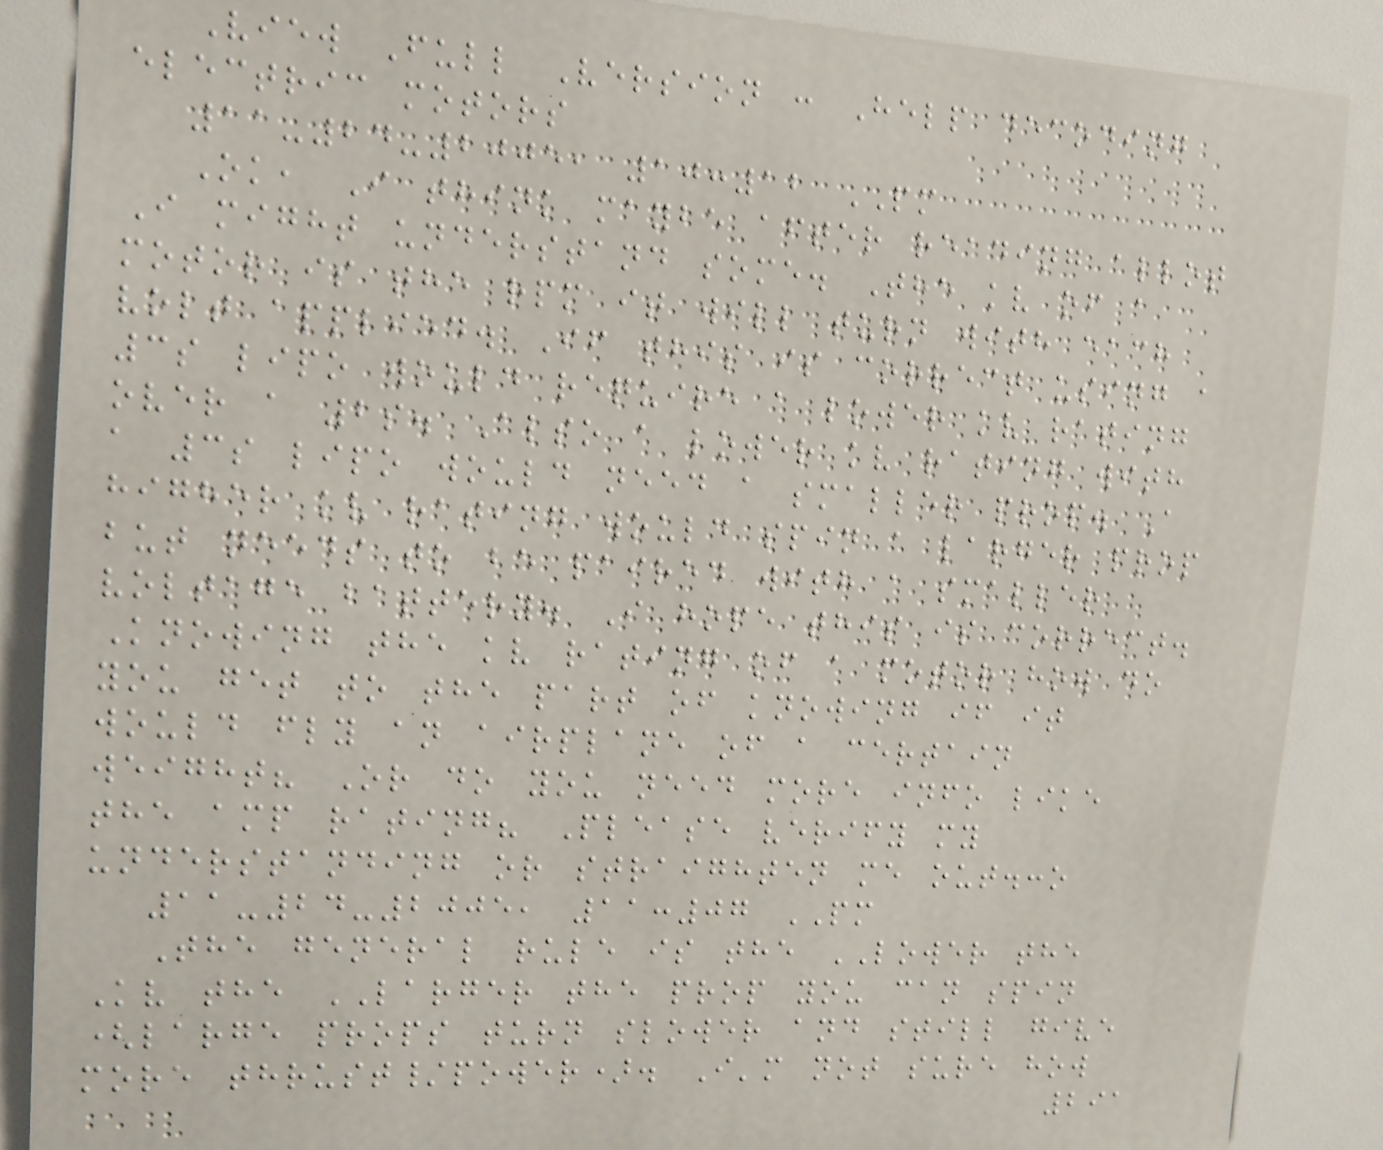View Full Version : Help decoding
electric motors
11-24-2005, 10:12 PM
Ok, I think maybe after reading allot
I might understand some. The kv of a
motor is the rpm it will turn with each
volt applied. If this is correct using a
3s lipo would require a lower kv rating
over a 2s. Also a lower kv rating with
a 3s lipo would need a smaller prop. A
higher kv rating would spin a larger prop
but needs to be paired with a smaller
voltage battery. I hope this is correct.
Knowing the kv rating of a motor how do
you get to the part of knowing if it
would fly an airplane of a certain
weight? Or do you need more info like
the amp rating? Please verify my
understanding or straighten me out.:o
11-24-2005, 11:07 PM
The general rule is the LOWER the
Kv the LARGER the prop you can spin
(large props turn slower and still give
more thrust/power). I'm not sure how
291
